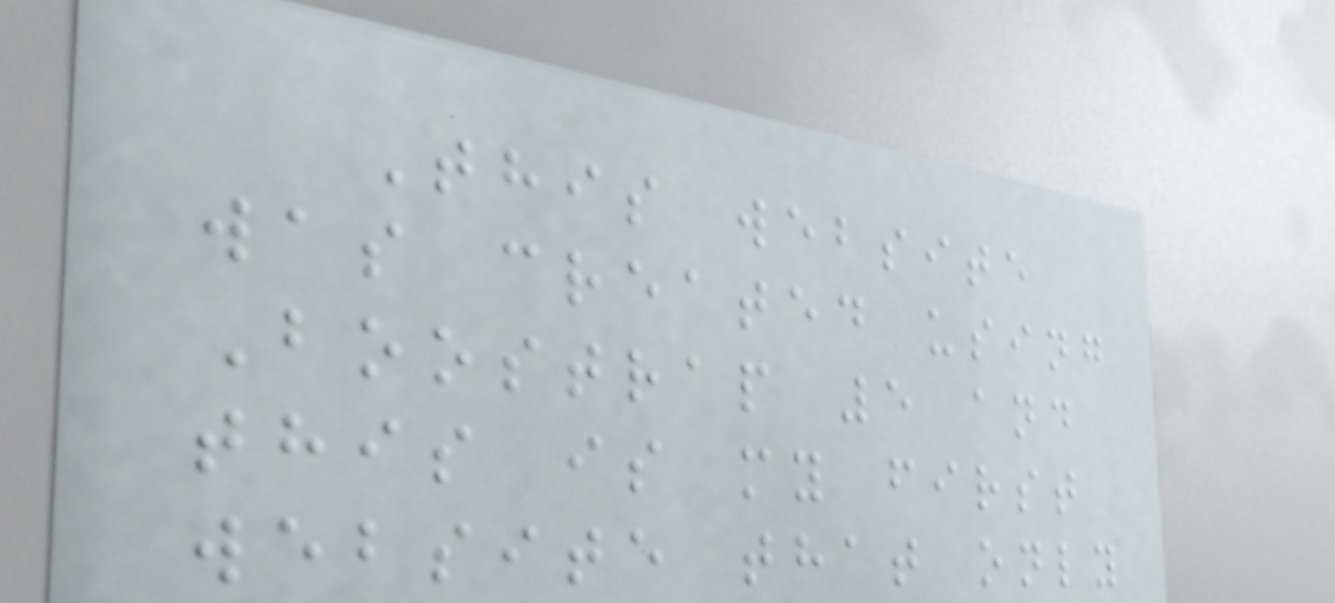This website
was created using
Boostrap 5 and
this is my first
website that only
